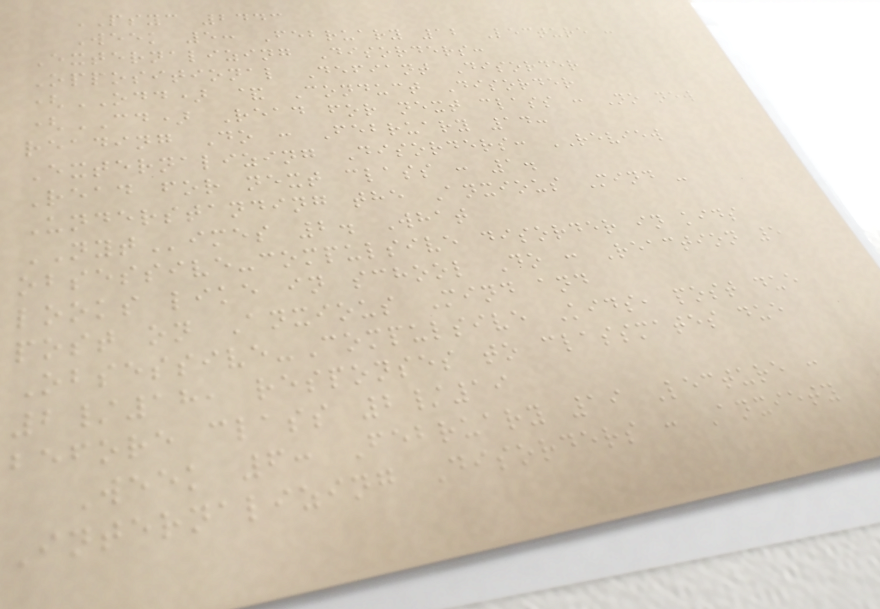PSYC 2443
Week 5: February 12 Lecture :
Externalizing Disorders:
Oppositional Defiant Disorder
(ODD) & Conduct Disorder
(CD) Read for next class : No new
reading Do : February 14:
Externalizing Disorders: REVIEW
Read for next class : 1.
Understanding the Anxious Mind -
NYTimes 2. What
obsessive-compulsive disorder in kids
looks like in school Do : Reaction 5
post on Anxious Mind and
Obsessive-Compulsive Kids, post due
2/18, responses to classmates due
before class 2/19
Week 6: February 19 Lecture :
Internalizing Disorders : Anxiety
